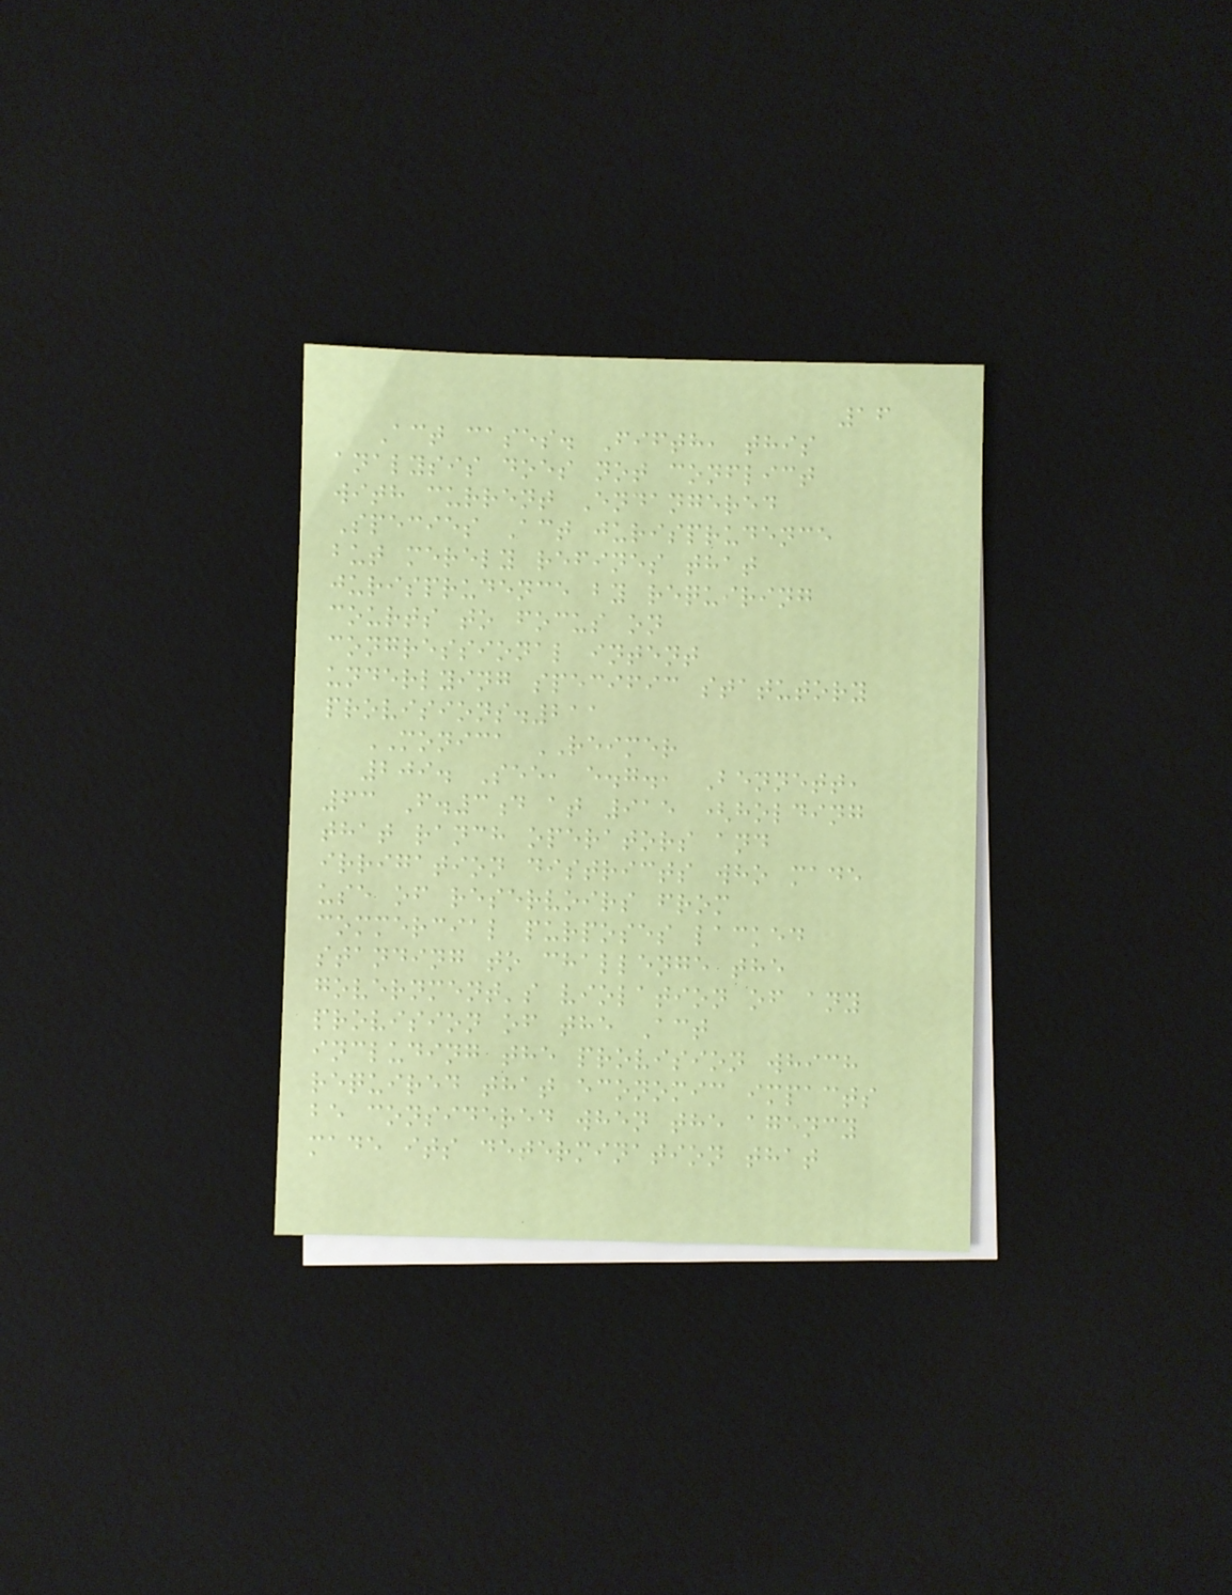16
Act cases. Fifth, this
analysis does not conflict
with current Endangered
Species Act jurisprudence
but merely refines that
jurisprudence by requiring
courts to focus on
congressional intent
underlying specific statutory
provisions.211
MONICA REIMER
209. See, e.g., Bennett,
63 F.3d at 915 (holding
that ranch operators and
irrigation districts who made
use of reservoirs from
commercial purposes lacked
standing to challenge the
government's violation of any
provision of the Act
including the provision which
required that economic impacts
be considered when the agency
made its determination that
